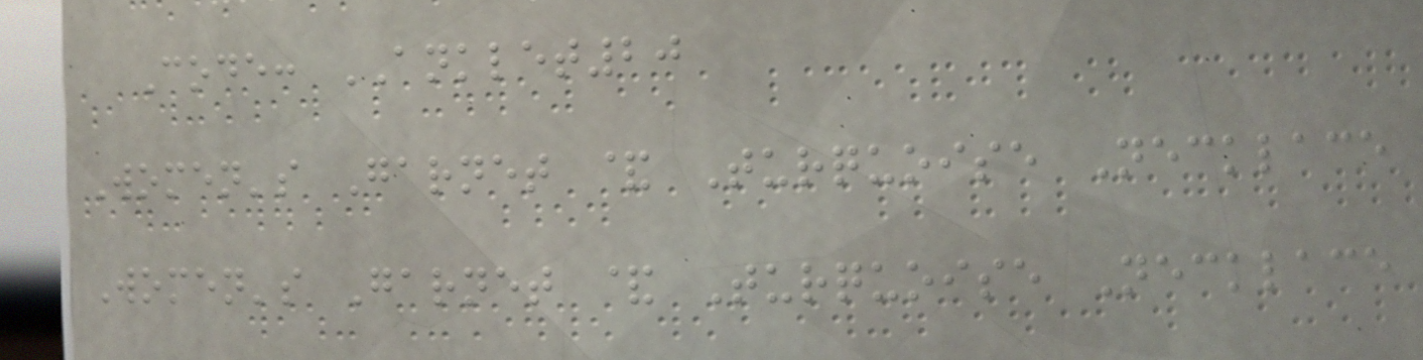Code: ANKLET20
Women's Garnet & Turquoise Necklace
Women's Garnet & Turquoise Necklace
